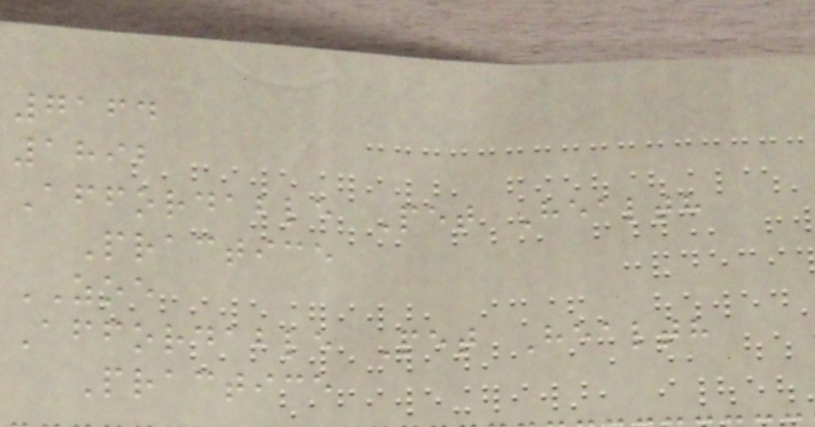7164
1892
Affordable Pet Health
Practice
ZOE
Affordable Pet Health
Practice
